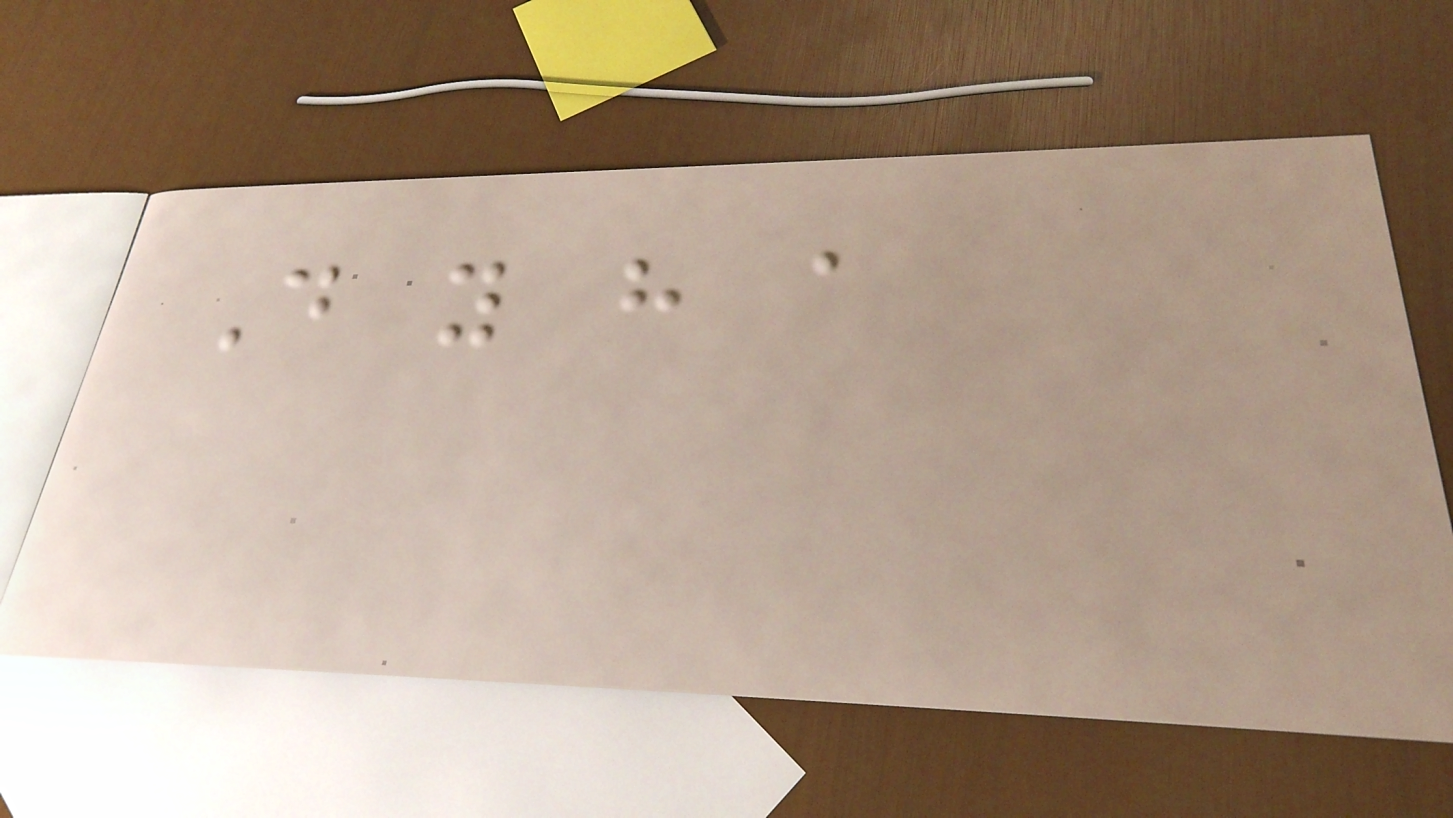Do you have a
